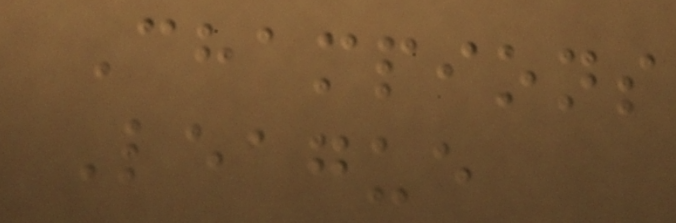Champions
League
